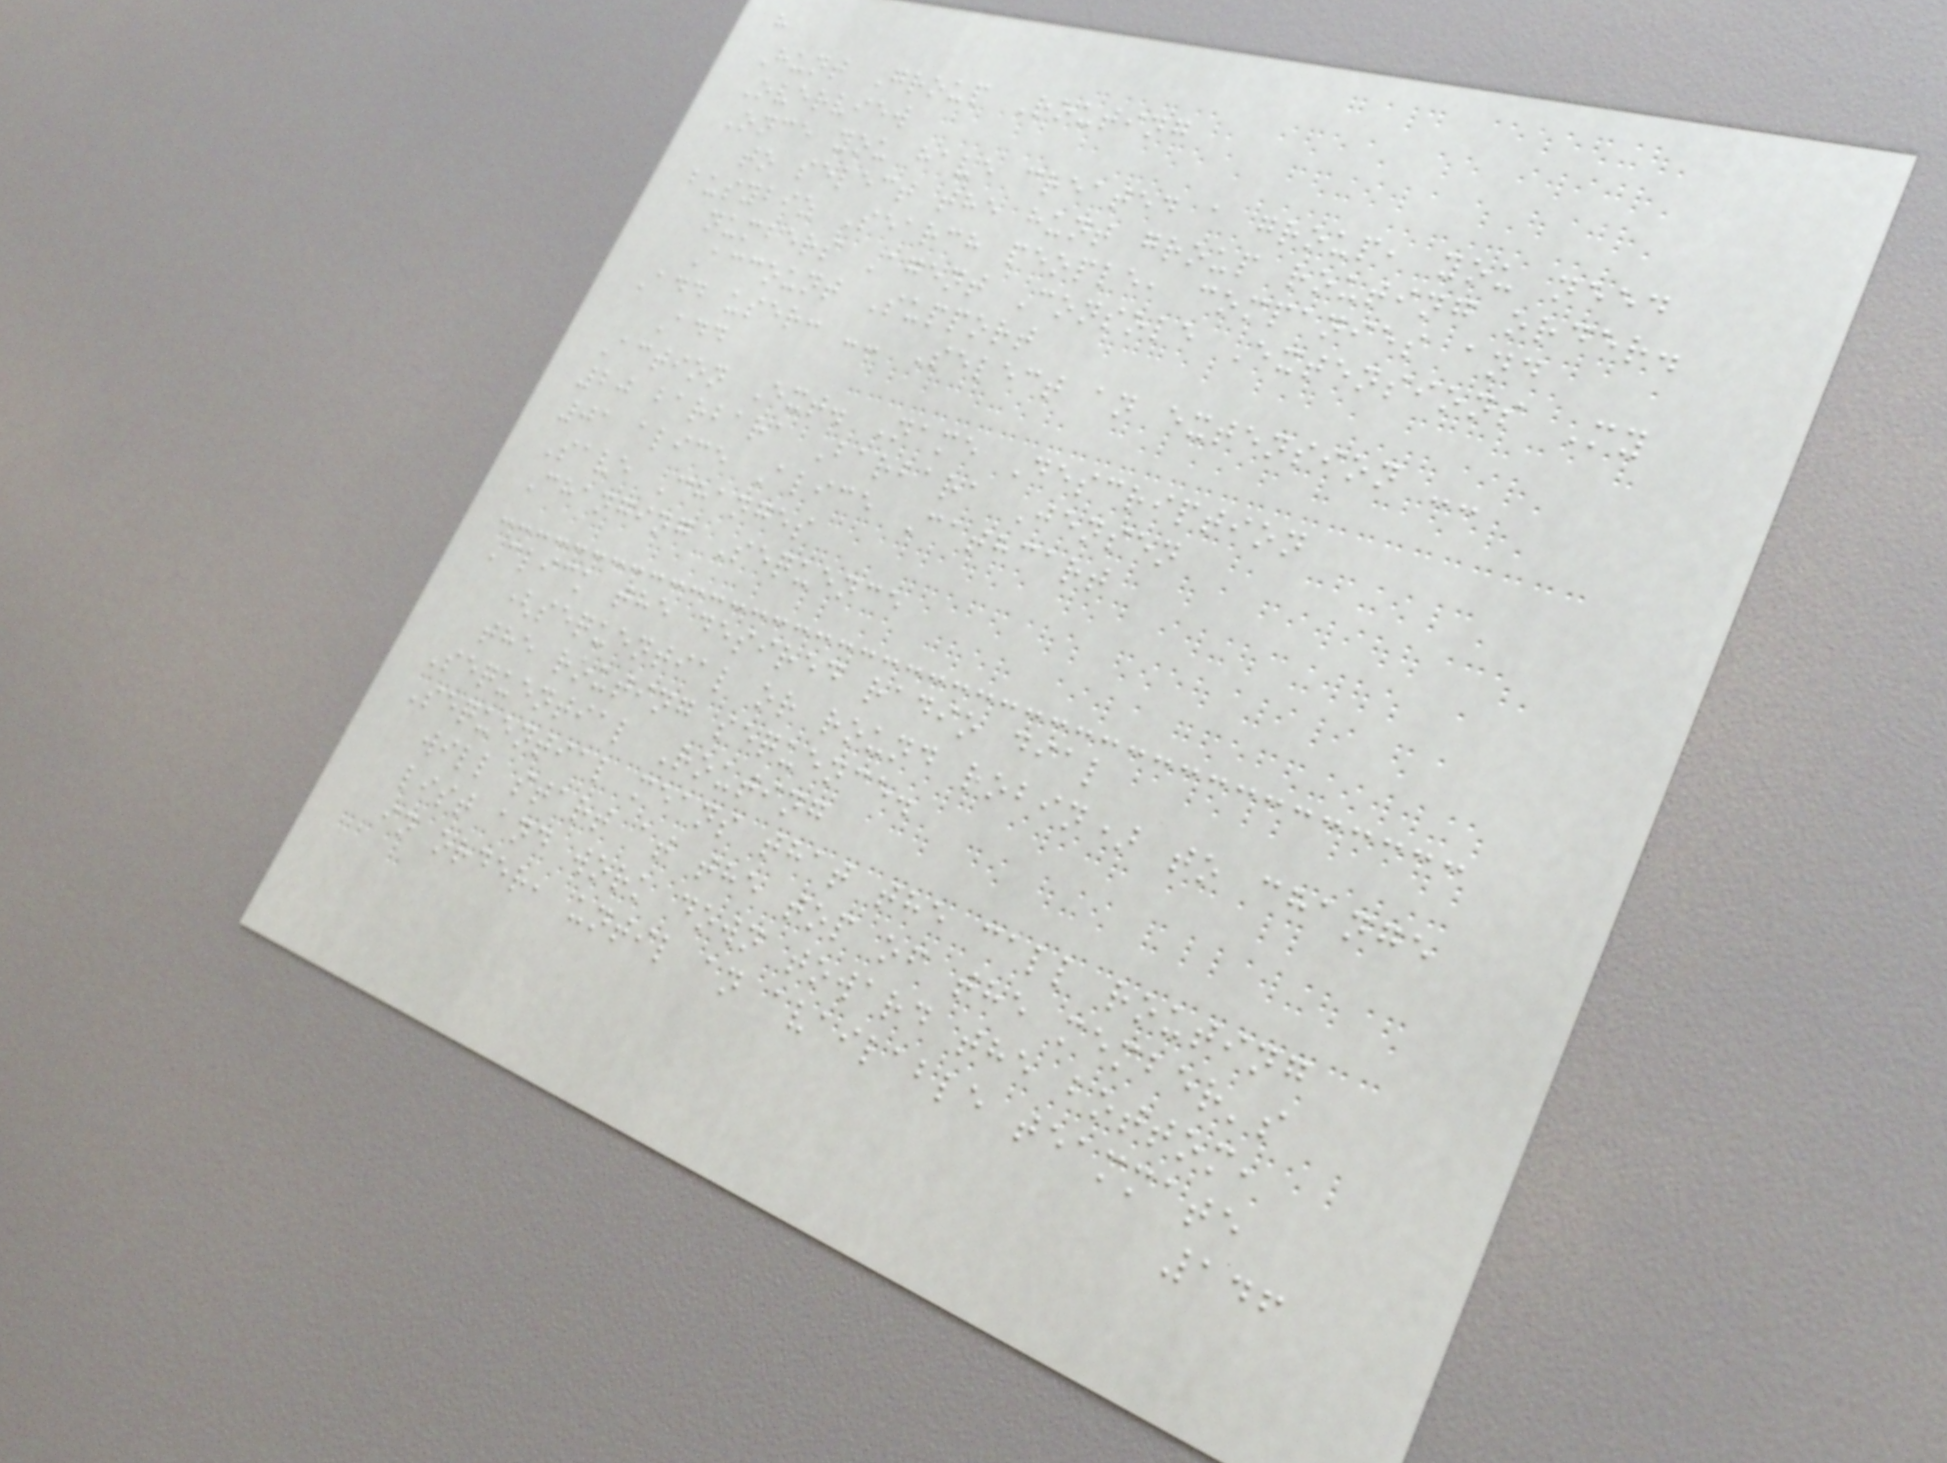h
Hunt Group Routing
Overview
Once you have created a group, you need
to select the hunt group routing order.
busybiz Search people, companies and
numbers Agent Console Extensions My
Account Support
Add user: -- Select an extension --
Add
Action Ext. Name Description
20 barbara Barbara Jensen
01 alice Alice Cathcart
Save Changes
Changing Sequence
Click the desired radio dial
(sequential or round robin) to change
the routing sequence.
Sequential Routing
Sequential means that the call routing
will start at the top of the member's
list and work down toward the bottom,
in order, until an available teammate
146
